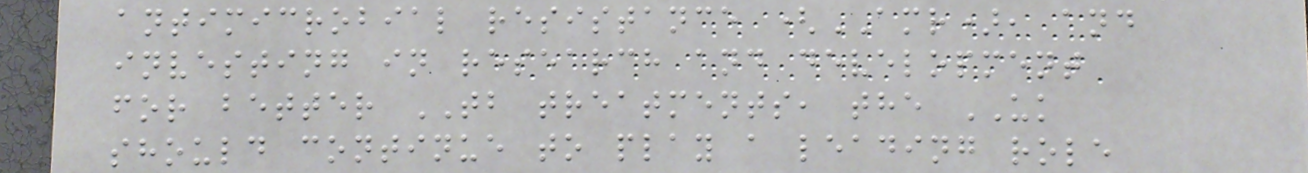antimicrobial resistance (AMR), and
investing in research and development
for better TB treatments, the UK
should continue to play a leading role
